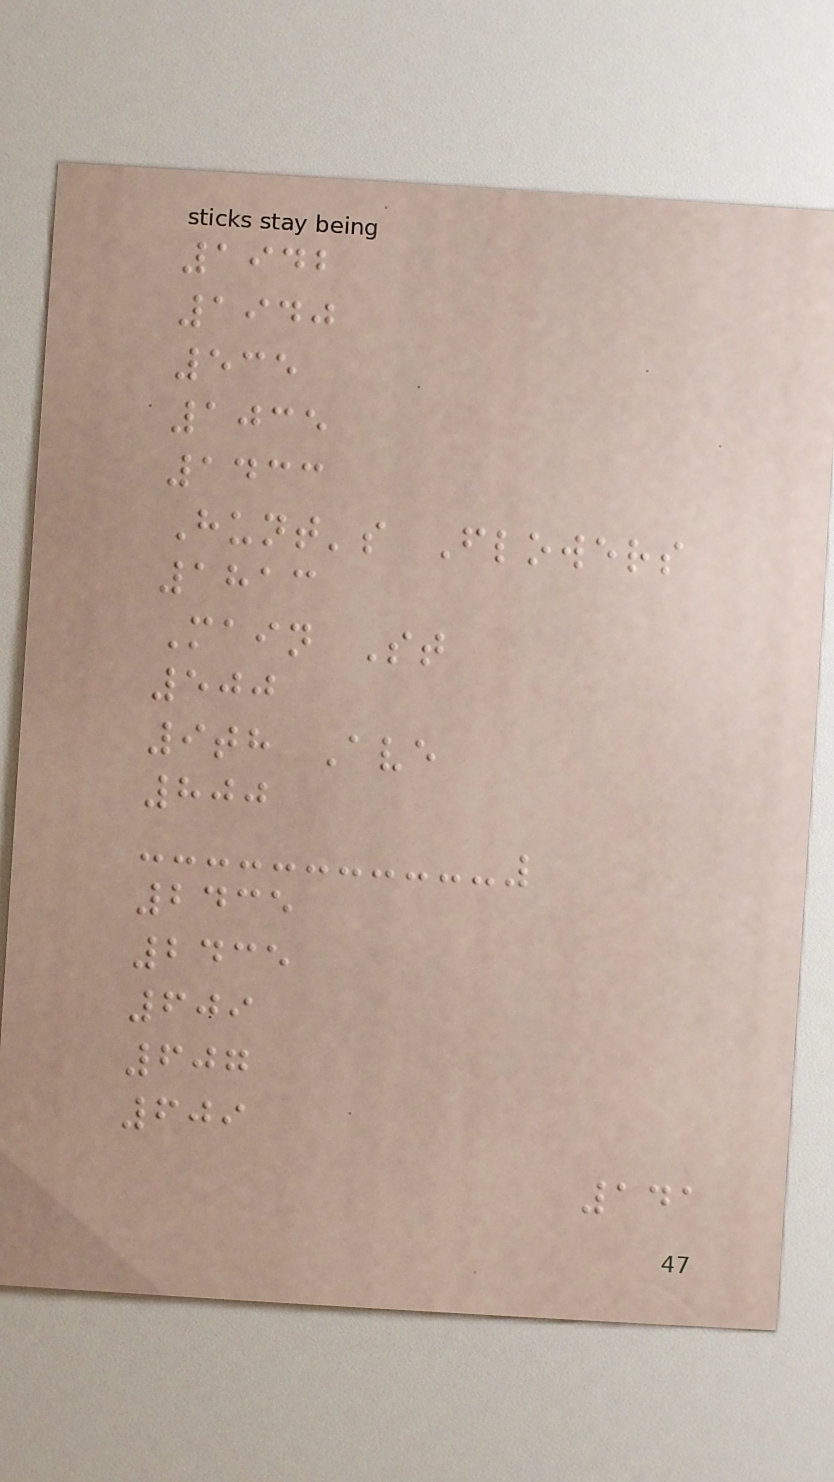1942
1940
535
1035
1433
Hunt's Flowers
1813
Main St
500
9th Ave
800
2435
2435
609
607
609
141
